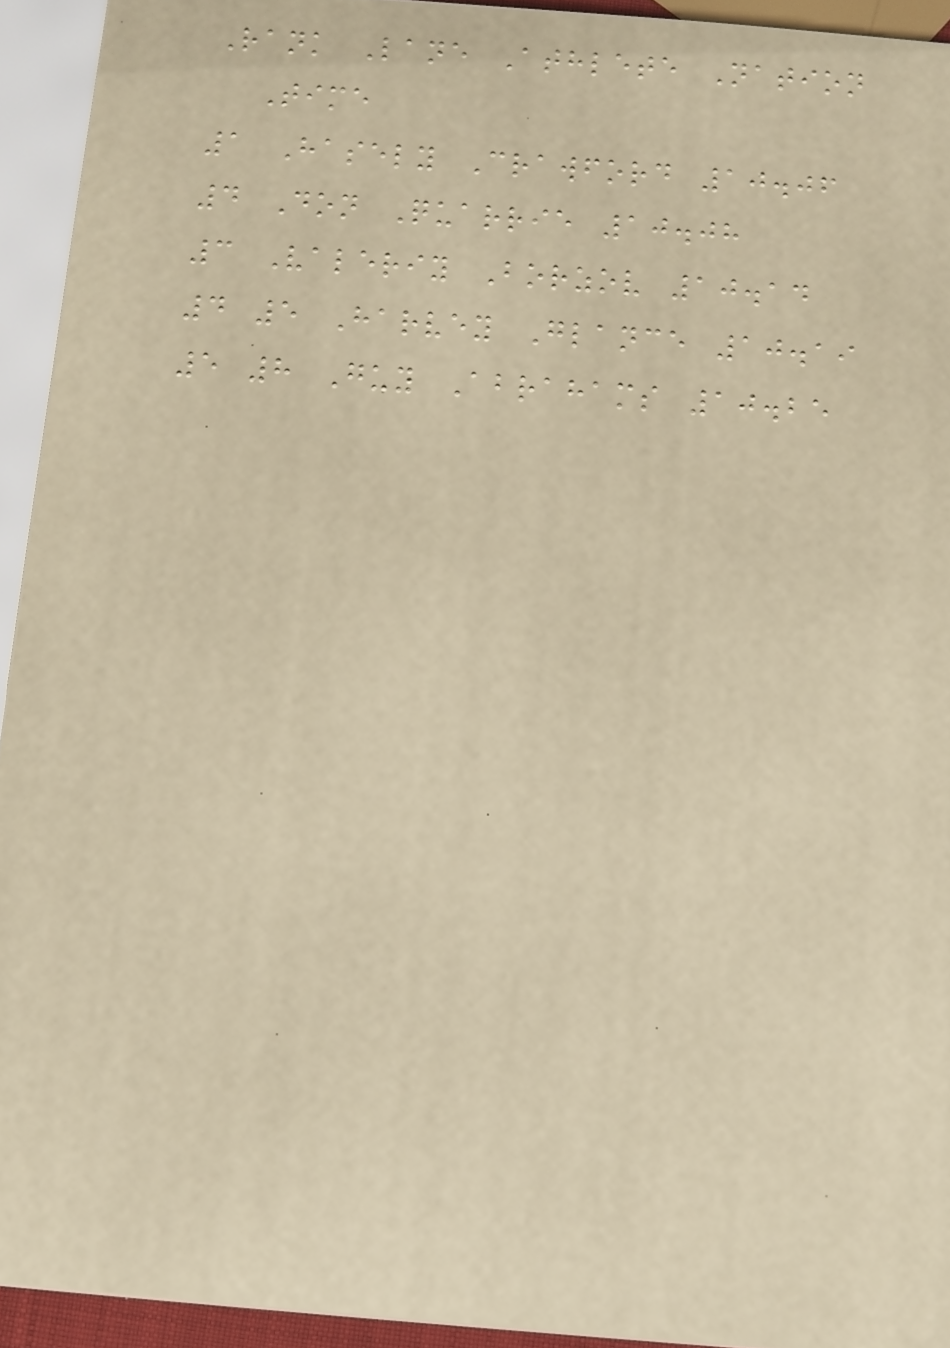Rank Lane Athlete Nation
Time
1 Hasely Crawford 10.06
4 Don Quarrie 10.08
3 Valeriy Borzov 10.14
4 5 Harvey Glance 10.19
5 8 Guy Abrahams 10.25
